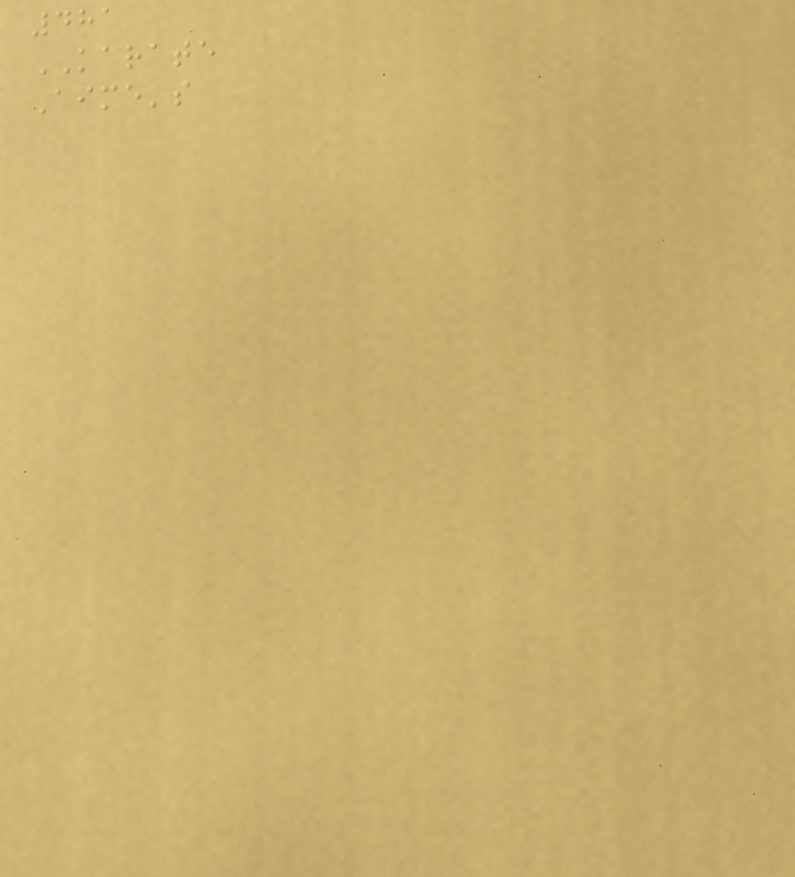481
KARATE
Aime's
